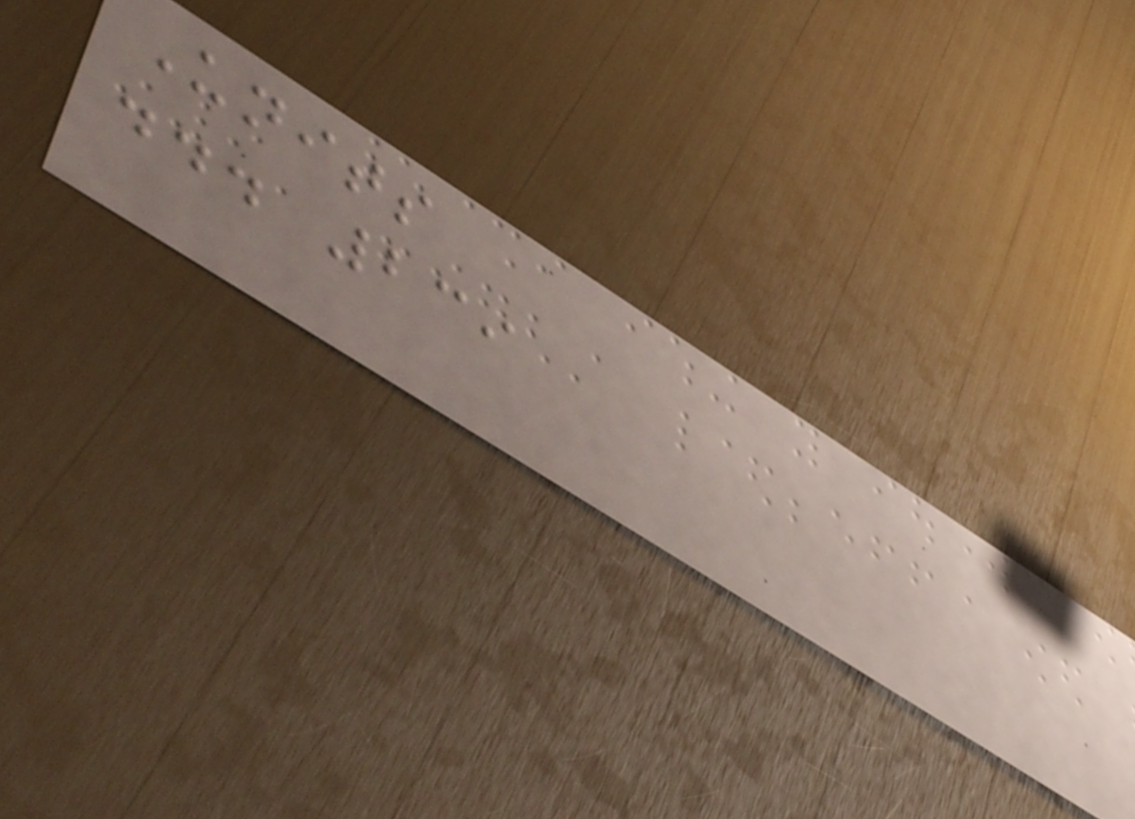Units
... 239
